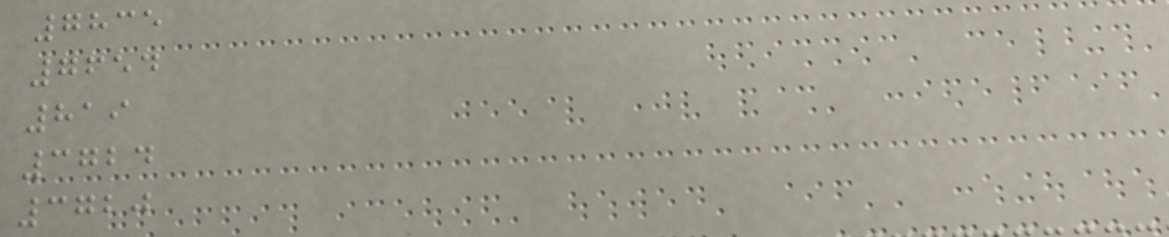7835
7654
819
3724
3720
